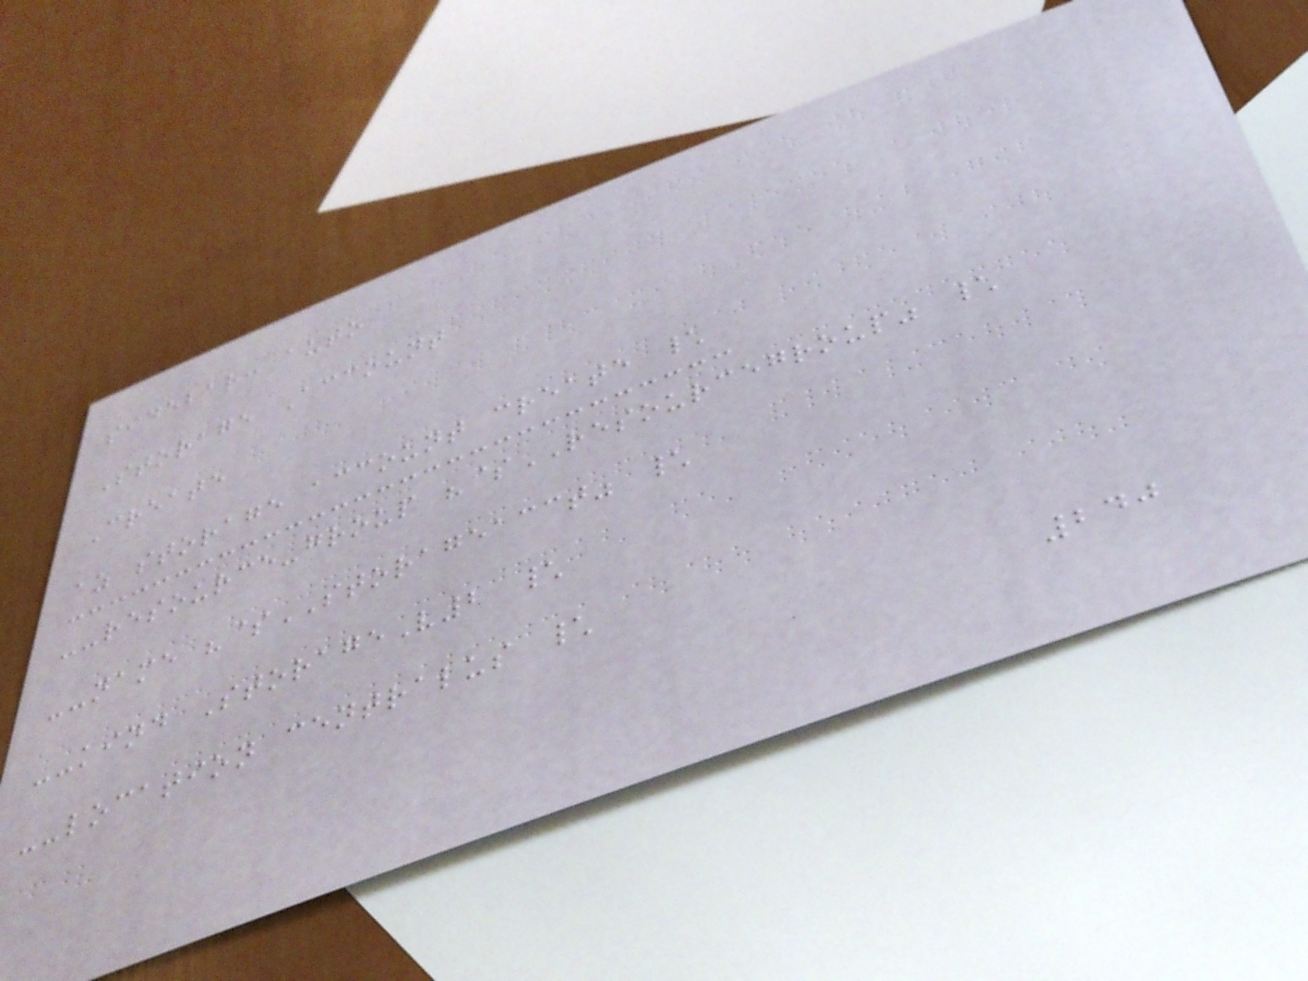sidebar: auto
Storage Account
Create
az storage account create \
--resource-group "$RESOURCEGROUP" \
--name "$STORAGEACCT" \
--kind StorageV2 \
--location centralus \
240
